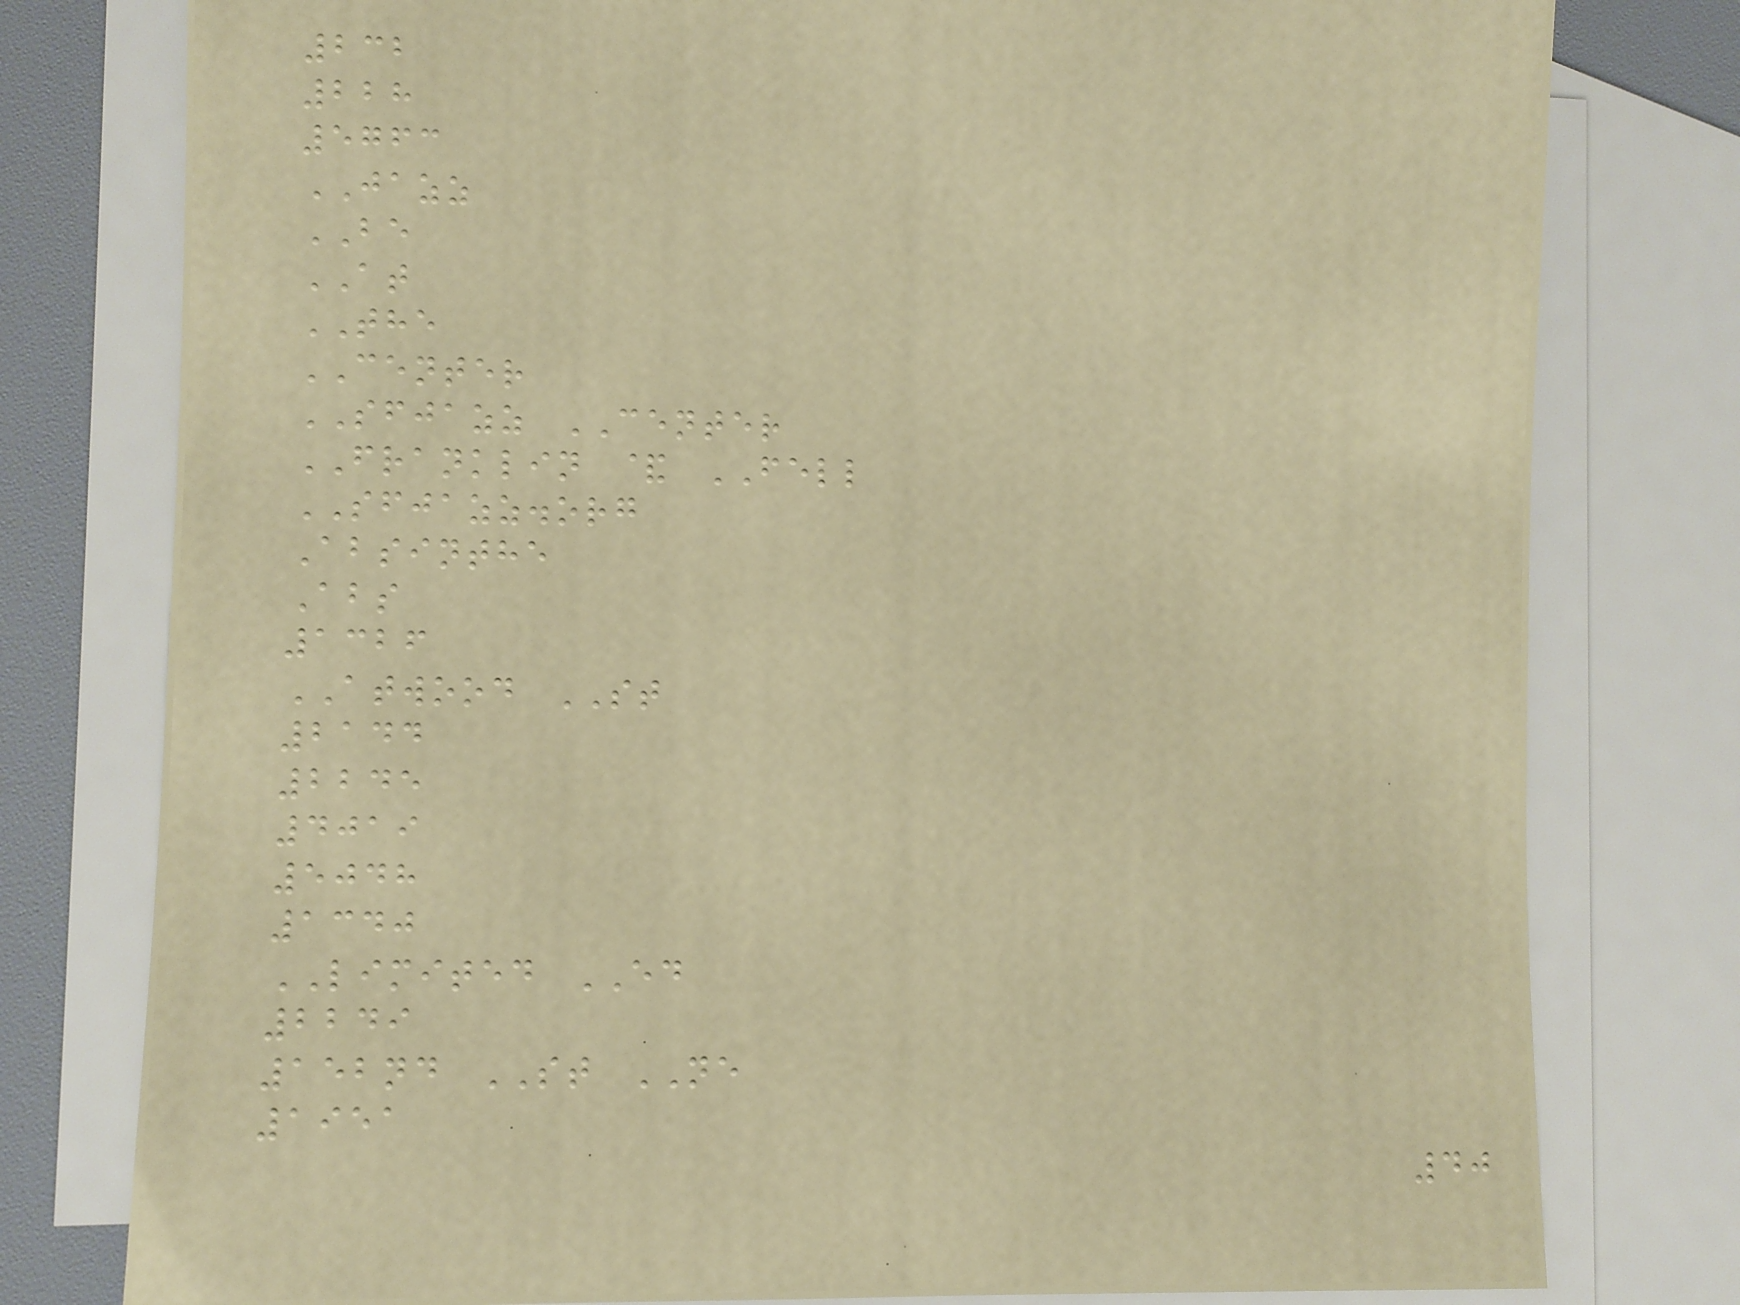232
228
5763
JAZZ
BE
AT
THE
CENTER
SFJAZZ CENTER
FRANKLIN & FELL
SFJAZZ.org
Absinthe
Abs
1326
ATWOOD ST
2144
2245
4019
5048
1340
LIMITED ED
2249
152nd ST NE
1951
40
